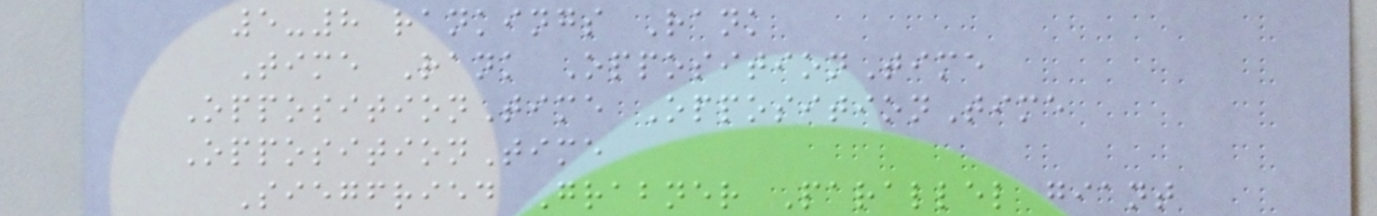5-8 rankings Rank
Time Rank OppositionTime
OppositionTime OppositionTime
OppositionTime
Siegfried Grabner Parallel giant
